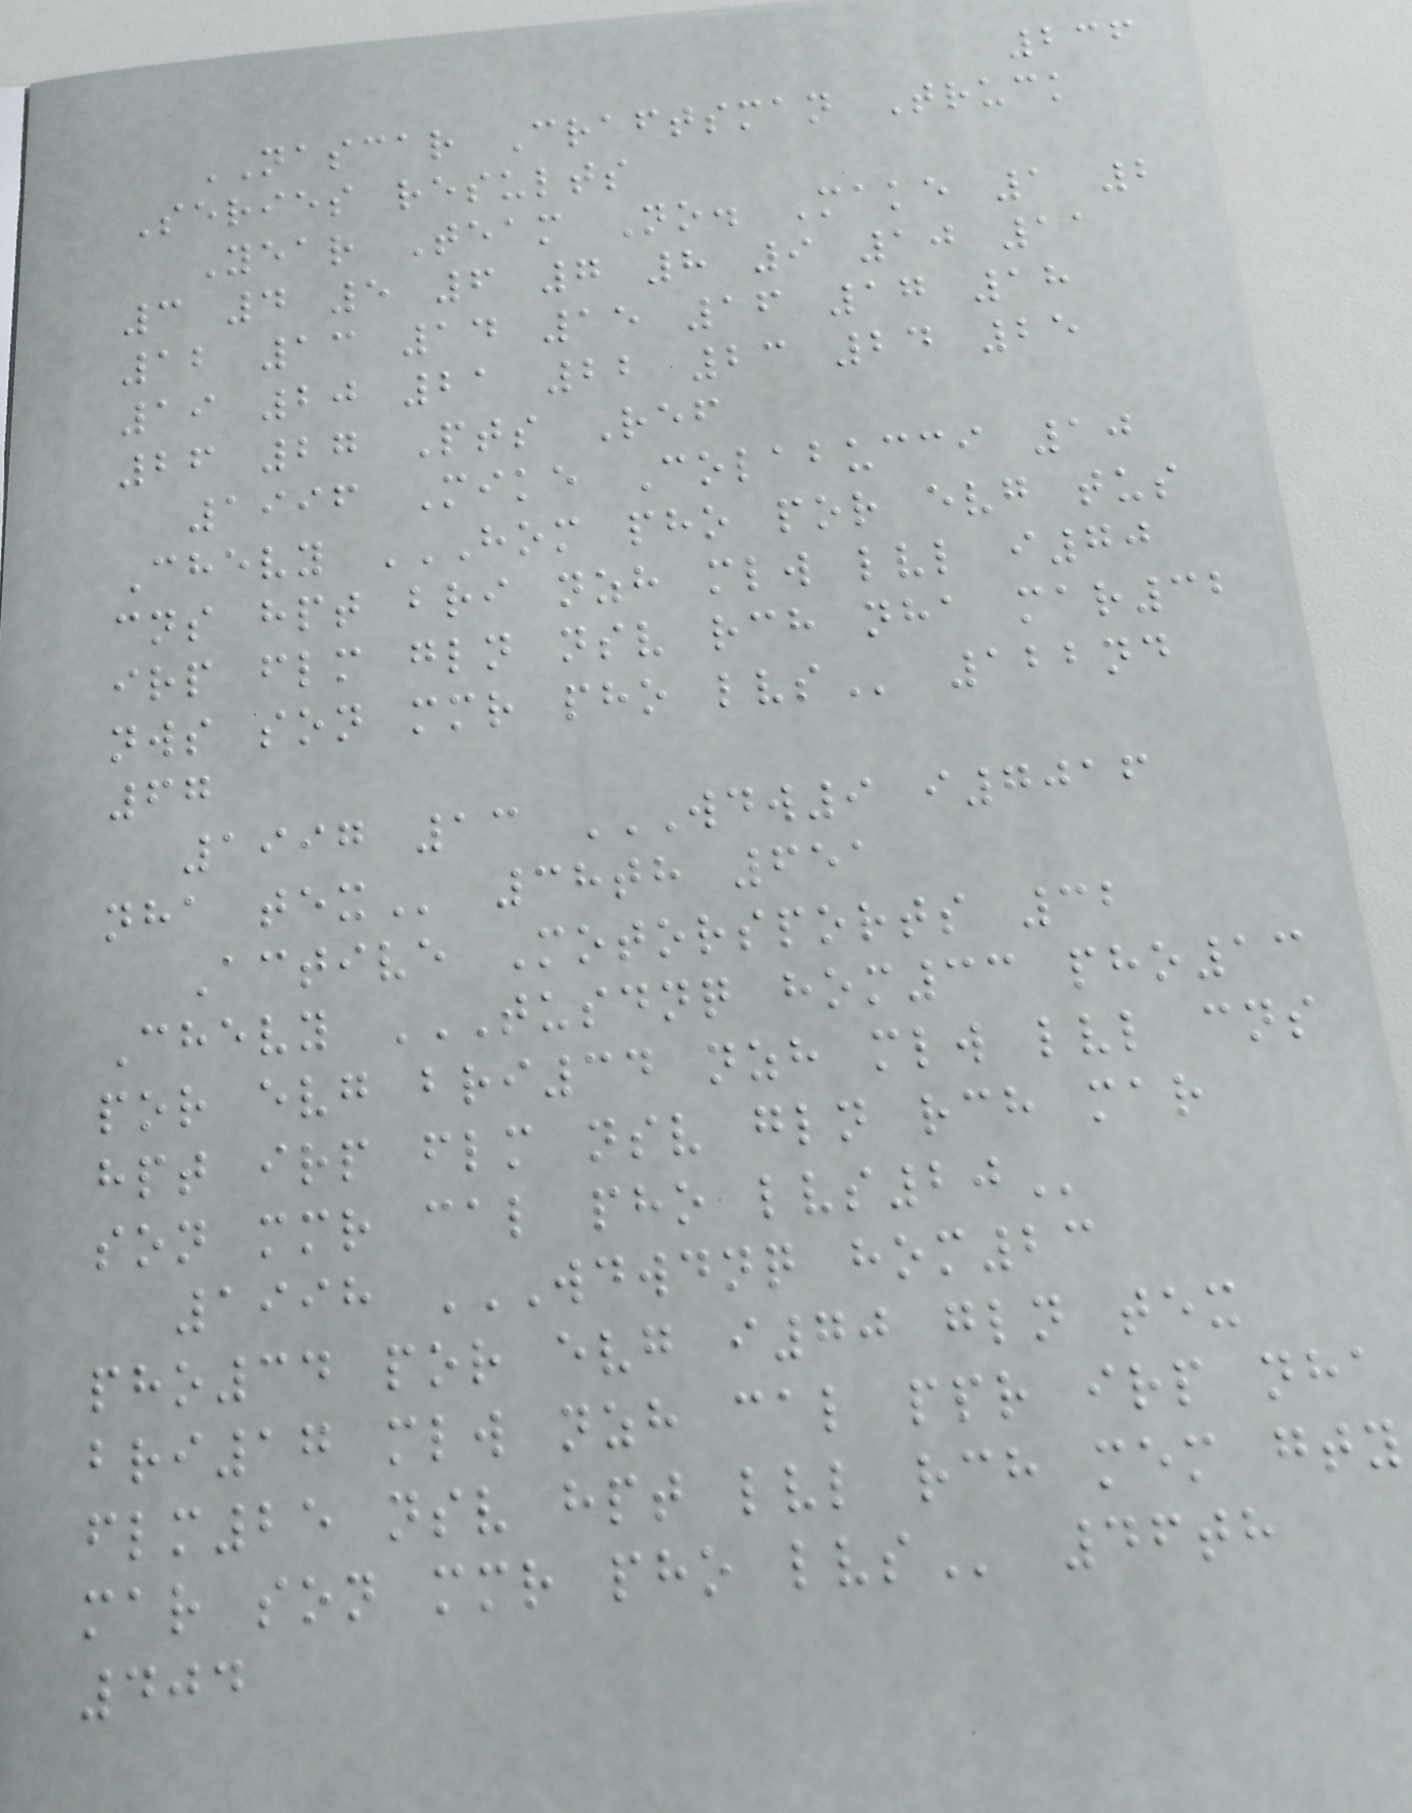236
NASCAR Craftsman Truck
Series results
Year Team No. Make 1 2
3 4 5 6 7 8 9 10 11
12 13 14 15 16 17 18
19 20 21 22 23 24 25
26 27 Pts Ref
1996 Mike Colabucci 10
Chevy HOM PHO POR EVG TUS
CNS HPT BRI NZH MLW LVL I70
IRP FLM GLN NSV RCH NHA MAR32
NWS SON MMR PHO LVS 122nd
67
1997 13 WDW9 I7016
NHA TEX 38th 651
Active Motorsports 32
Chevy TUSDNQ HOM33 PHO13
POR EVG BRI34 NZH MLW LVL CNS
HPT IRP FLM NSV GLN RCH MAR
SON MMR CAL PHO LVS20
1998 WDWDNQ HOM23
PHO34 POR EVG I70 GLN TEX
BRI17 MLW NZH CAL PPR IRP NHA
FLM25 NSV HPT LVL RCH MEM GTY
MAR SON MMR PHO LVS 46th
404
